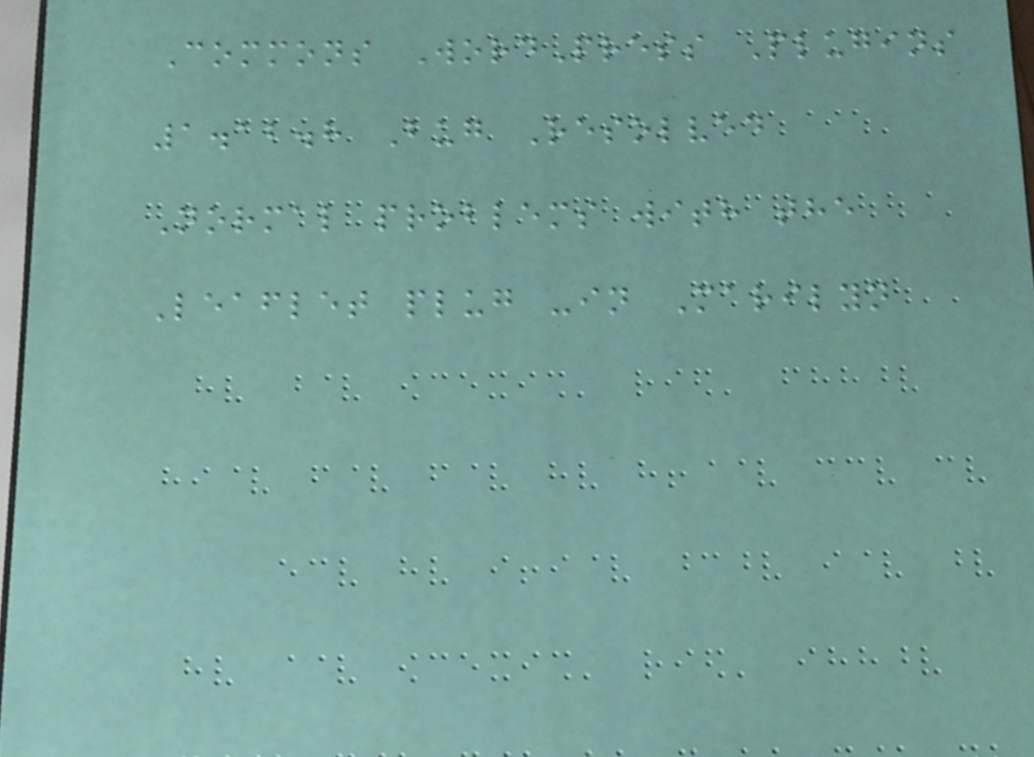Commons WordPress Plugins
1.12.8 Bug Resolved
Normal problems with the
Leaflet plug -in Marilyn
